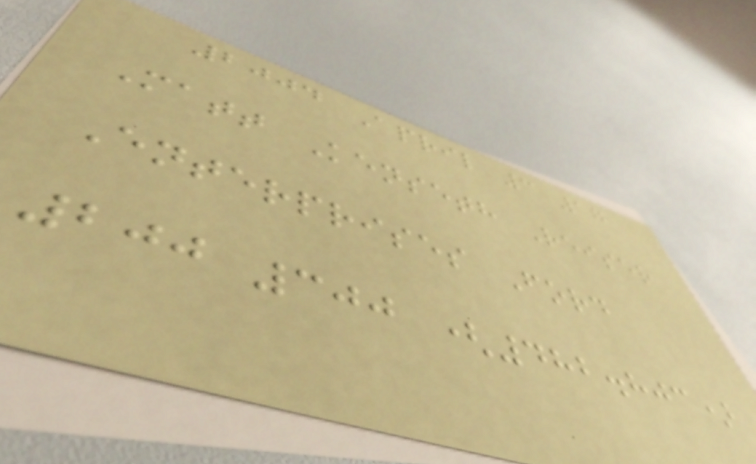2004 April 3 17
Matt Kenseth Reiser
Enterprises Ford
200 300 (482.803)
